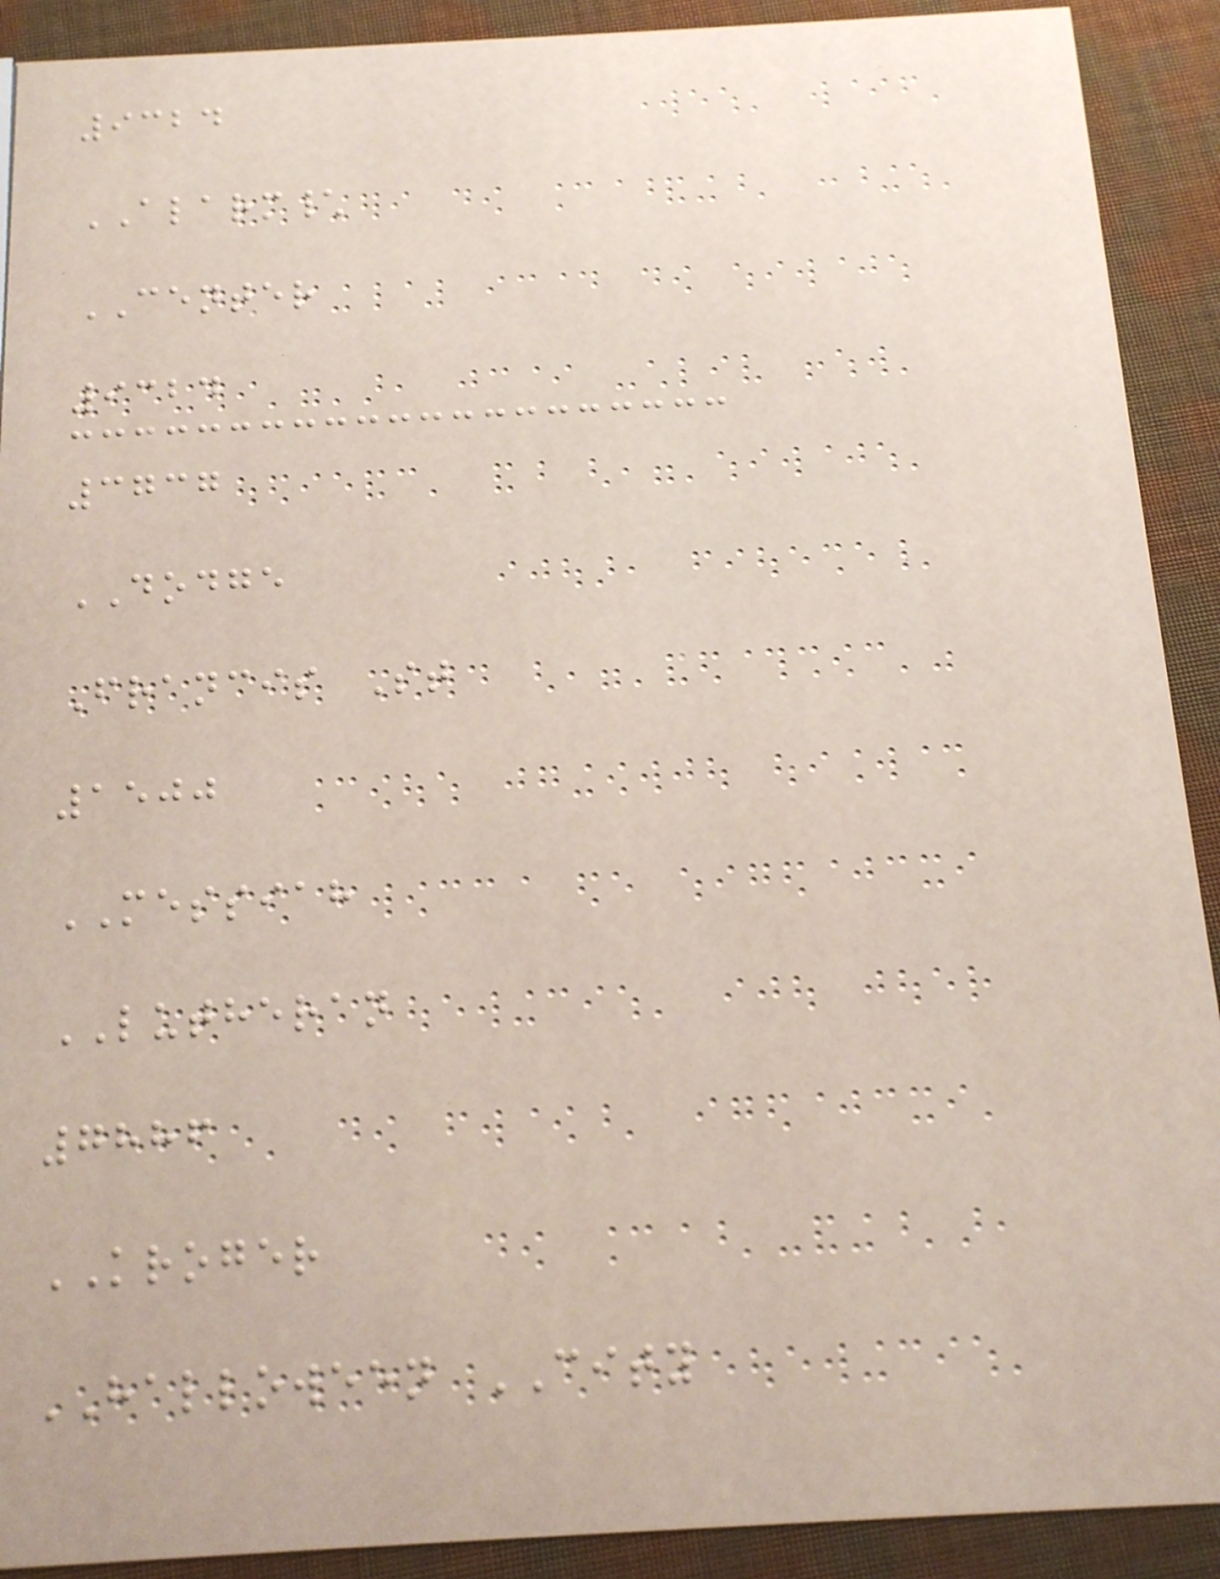9324
ALARM\
CENTER
9324
3737
DODGE
Francis St
1500
MESSIAH
LUTHERAN
7886
KROGER
HALLOWEEN CITY
